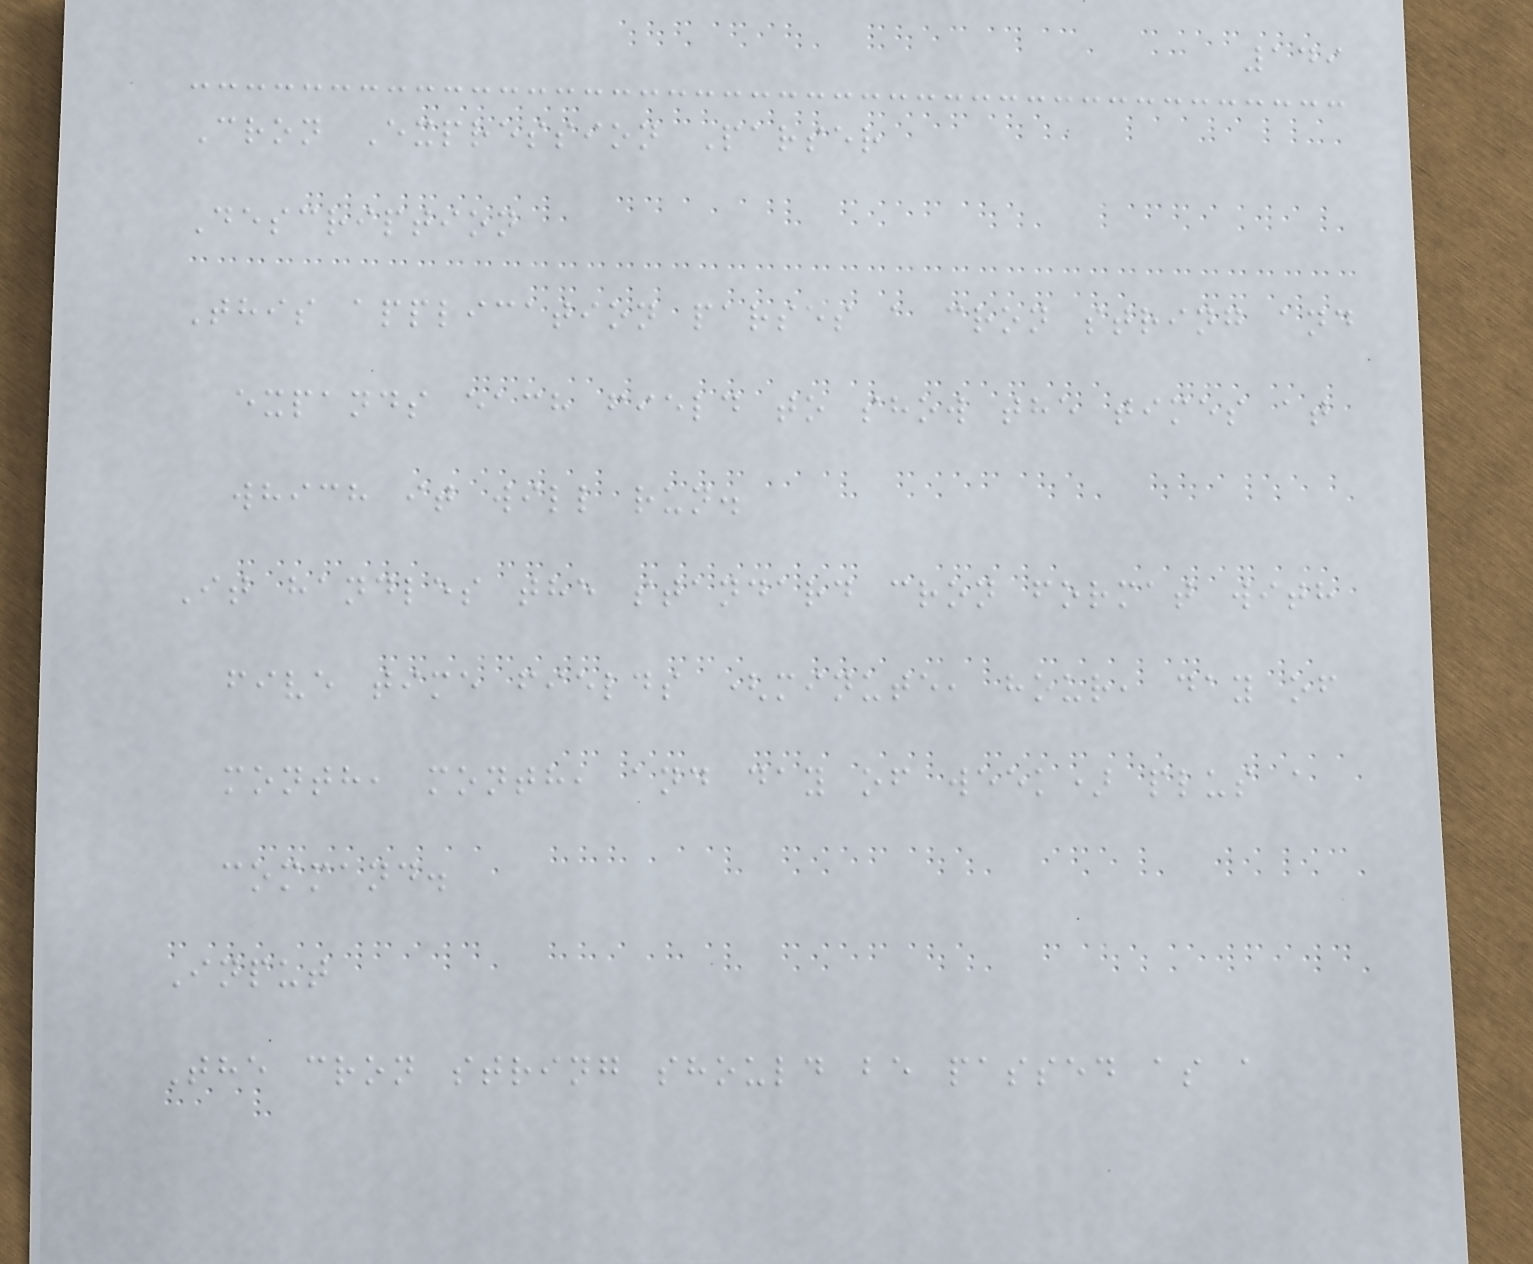149
Cron Expression Parser
Description
This application parses a cron string and
expands each field to show the times at
which it will run.
It handles the standard cron format with
five time fields (minute, hour, day of
month, month, and day of week) plus a
command.
Input
The cron string should be passed as a
